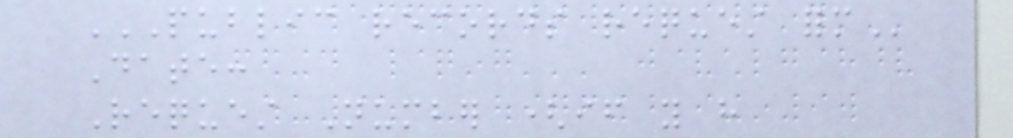PUBLIC RECORDS REQUEST FORM
Date:
Request Number (if you have
